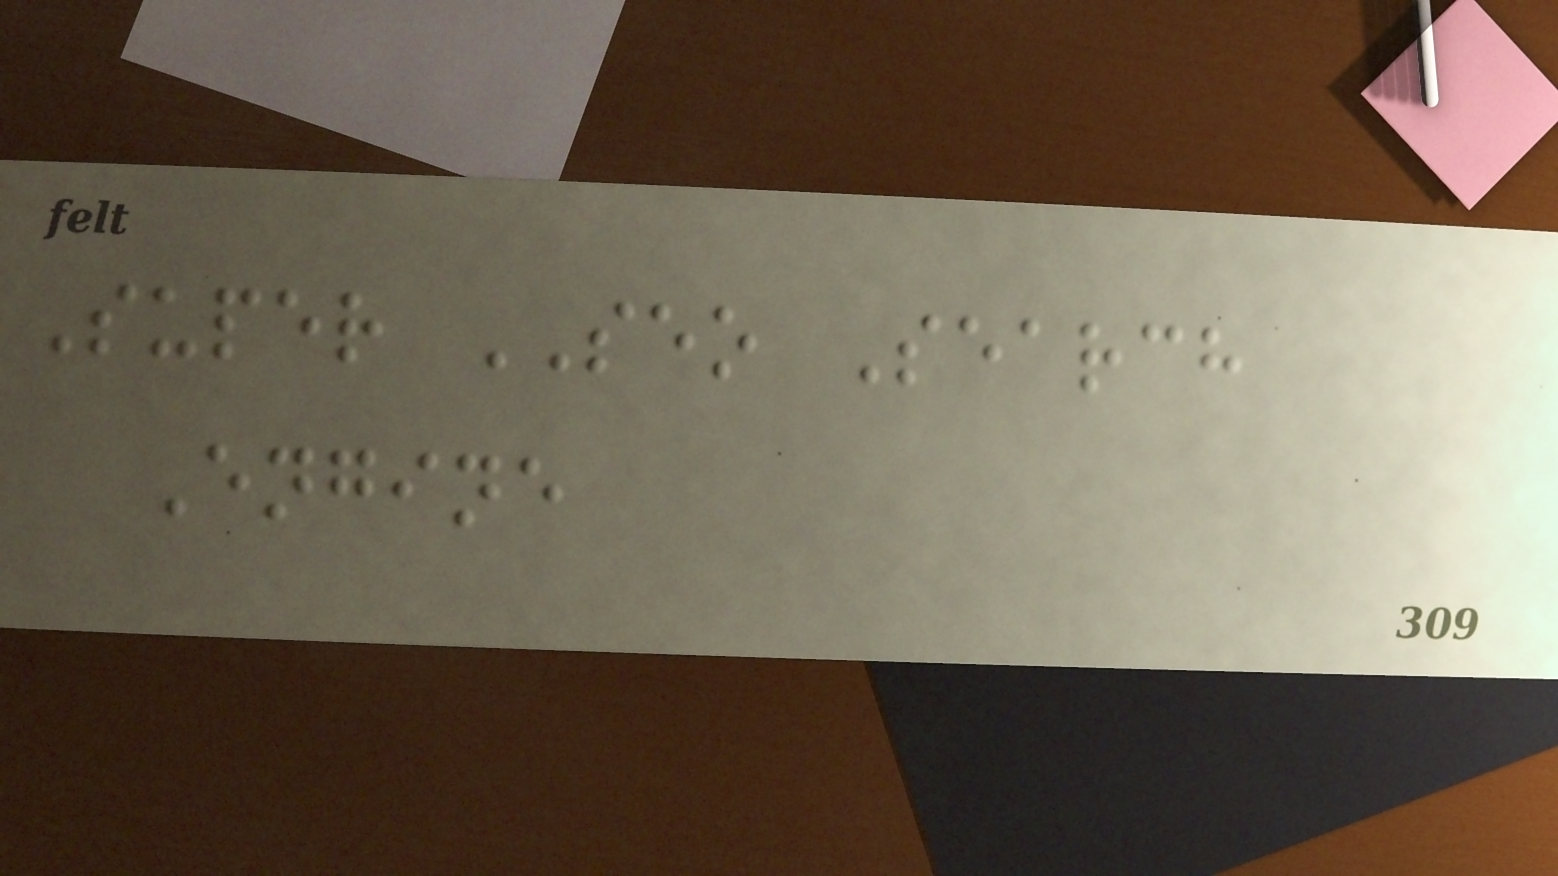Super SEO Search
Engine
